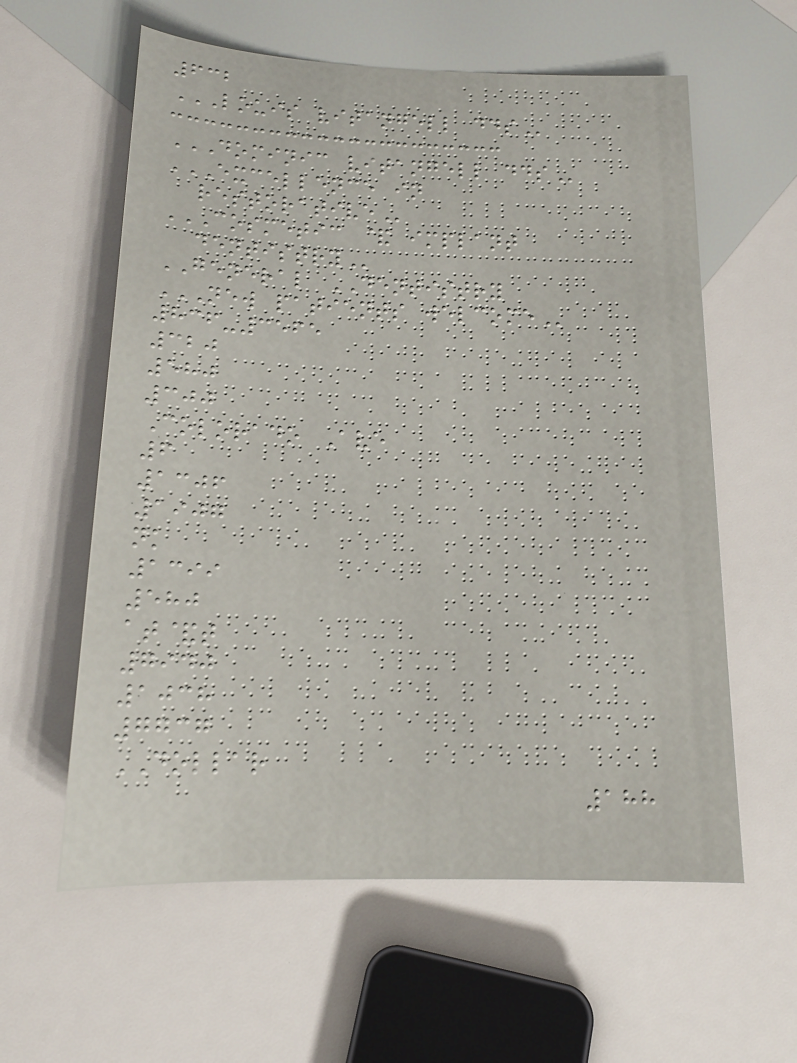632
LOUIS VITANGELL DDS
DOMINIC VITANGELL DDS
EXCELLENCE IN
RESTORATIVE
COSMETIC & IMPLANT
DENTISTRY
GENERAL DENTISTRY
NEW PATIENTS WELCOME
836-3565
320
580
300
Colorado Ave
6
1306
1907
nk
1399
580
at&t
7940
1038
7737
DOLLAR
188
